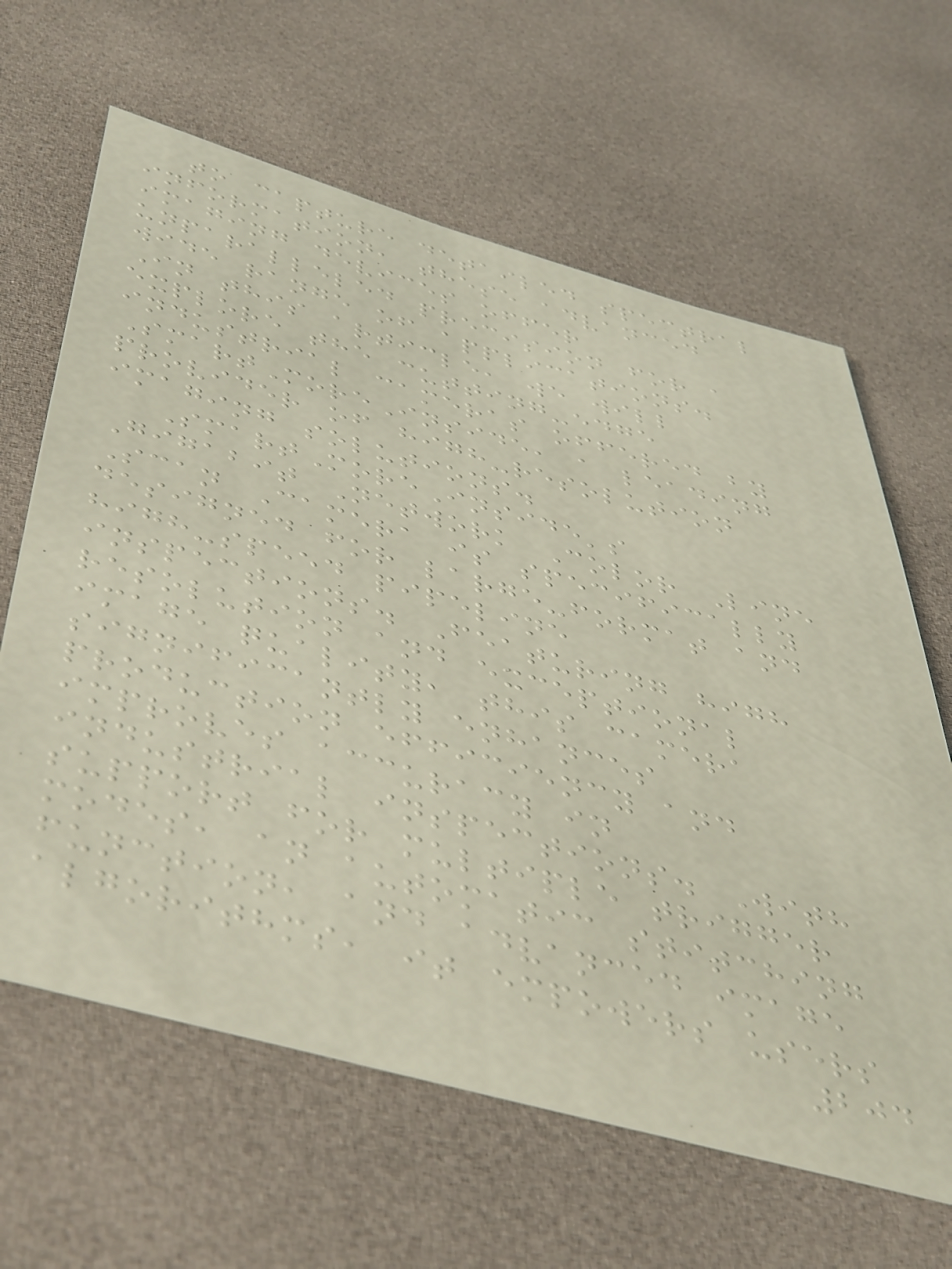to capture detailed spectral
information, these advanced
imaging devices offer
unparalleled precision for a
wide range of applications.
In this article, we will
explore the cutting-edge
industrial cameras offered by
SmartMoreInside, a leading
provider of high-resolution
imaging solutions.
SmartMoreInside's
Gigabit Network Color Line
Scan Camera is specifically
designed for large-format and
high-speed pipeline
inspections. Featuring high
resolution and exceptional
image quality, this camera
significantly enhances
production efficiency and
improves accuracy in
industrial inspections. With
support for multiple trigger
modes, an automatic stitching
function, and advanced image
algorithms, it empowers users
204
